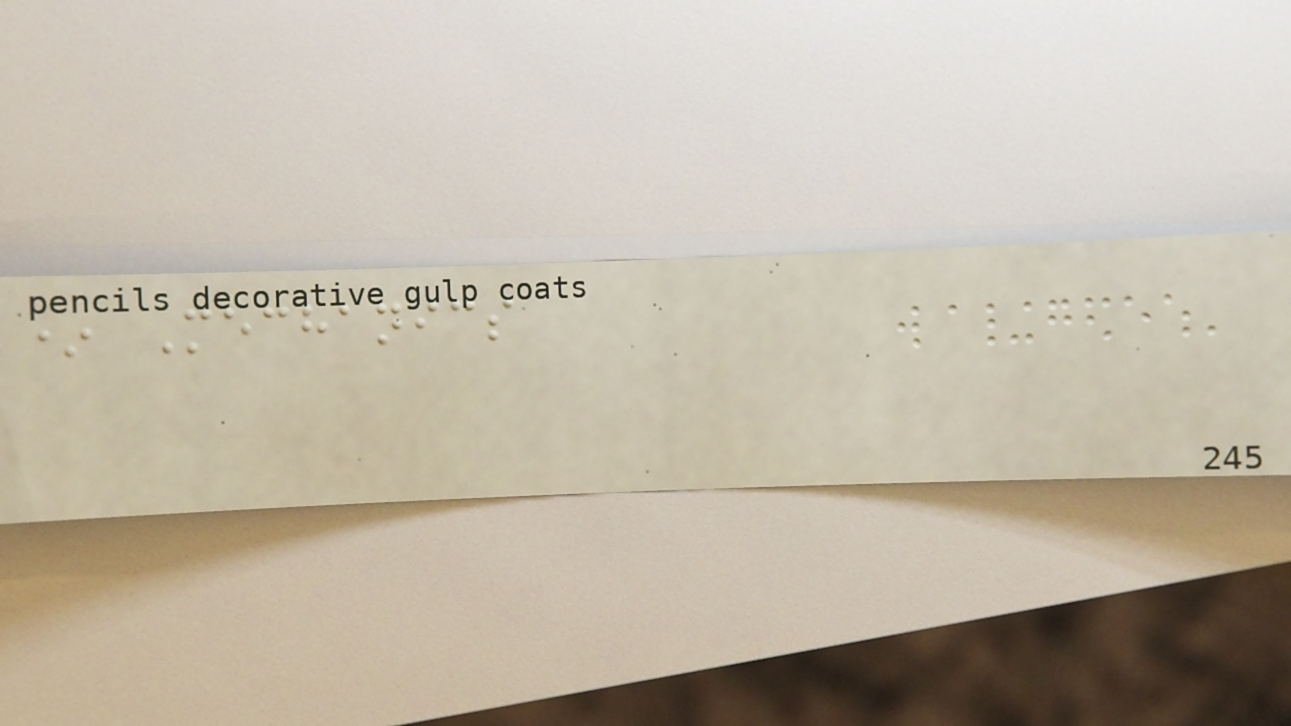* Mechanics
